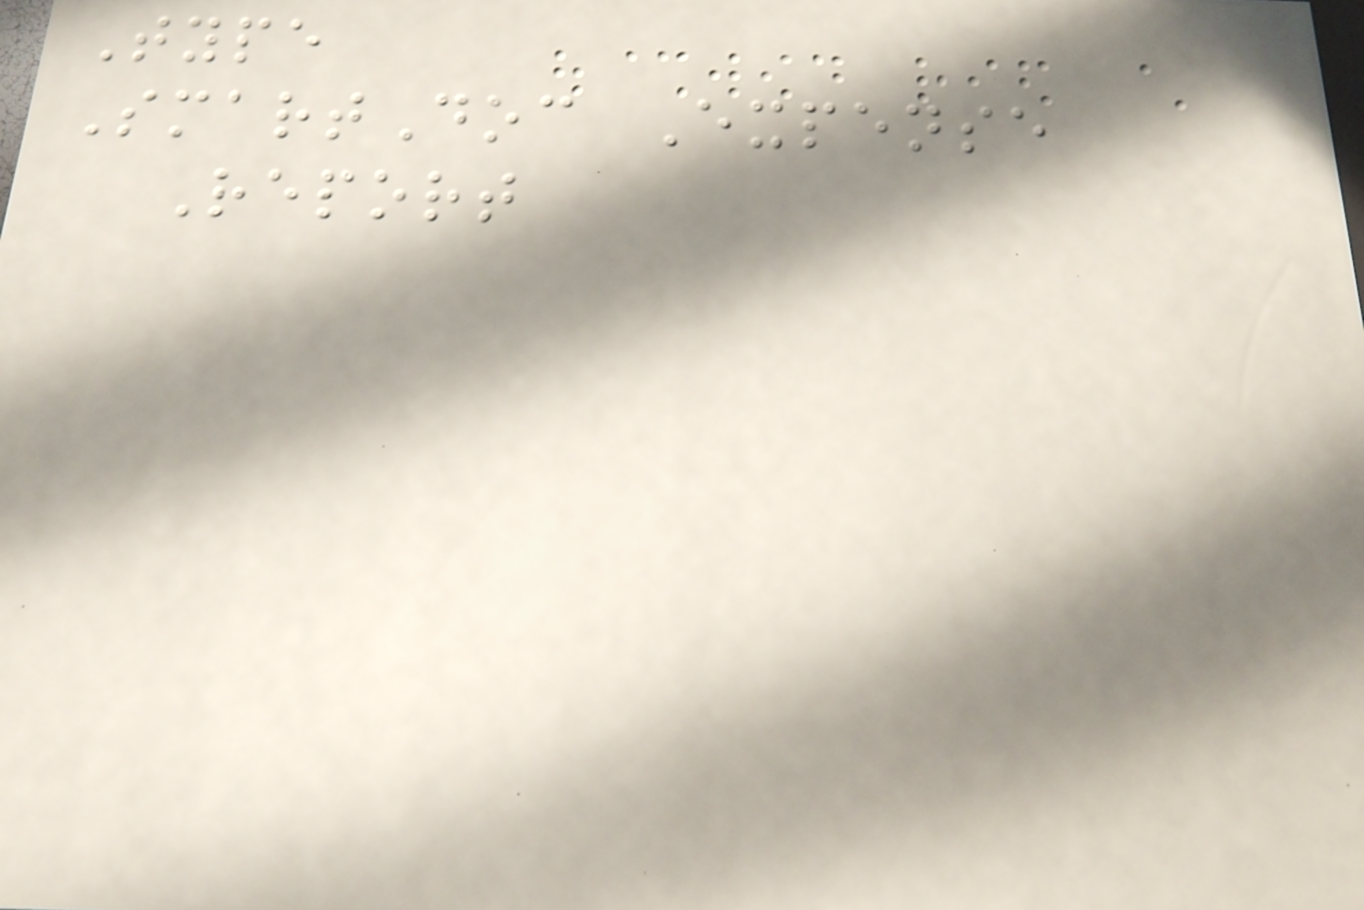Type
SmartDoc Expense
Report
